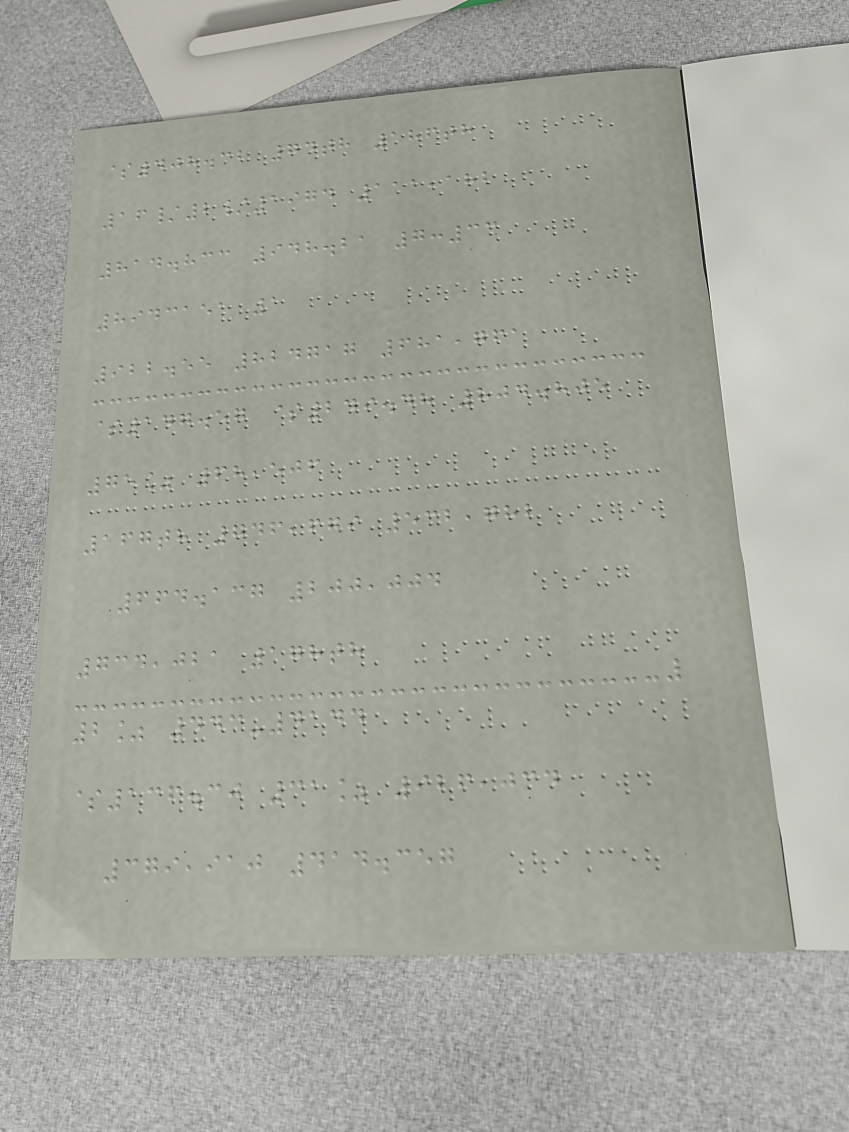$408.32 74th 186th
16/2/1974 111,182
814.833 948.21 7:33
8943151 1
922.55 824717 681,761
$147.57 $249.48 804.805
75% 68,506
167th 746,679 532,782
664.137 200,004
734,021 178th
2% 443-4144
$136.30 31% 926,034
379,910 414.357
